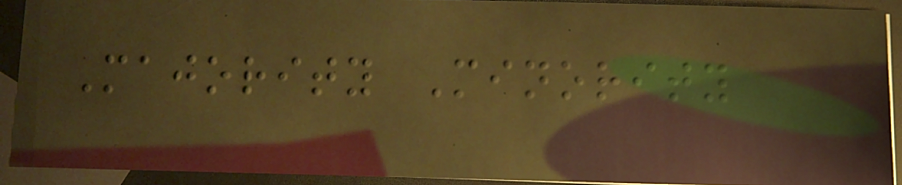Majority Minority
